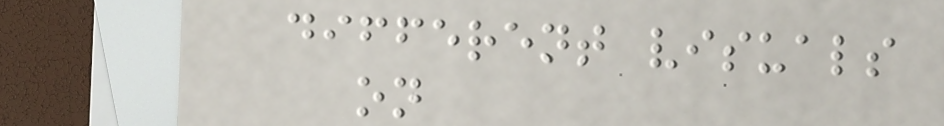different visuals
on
